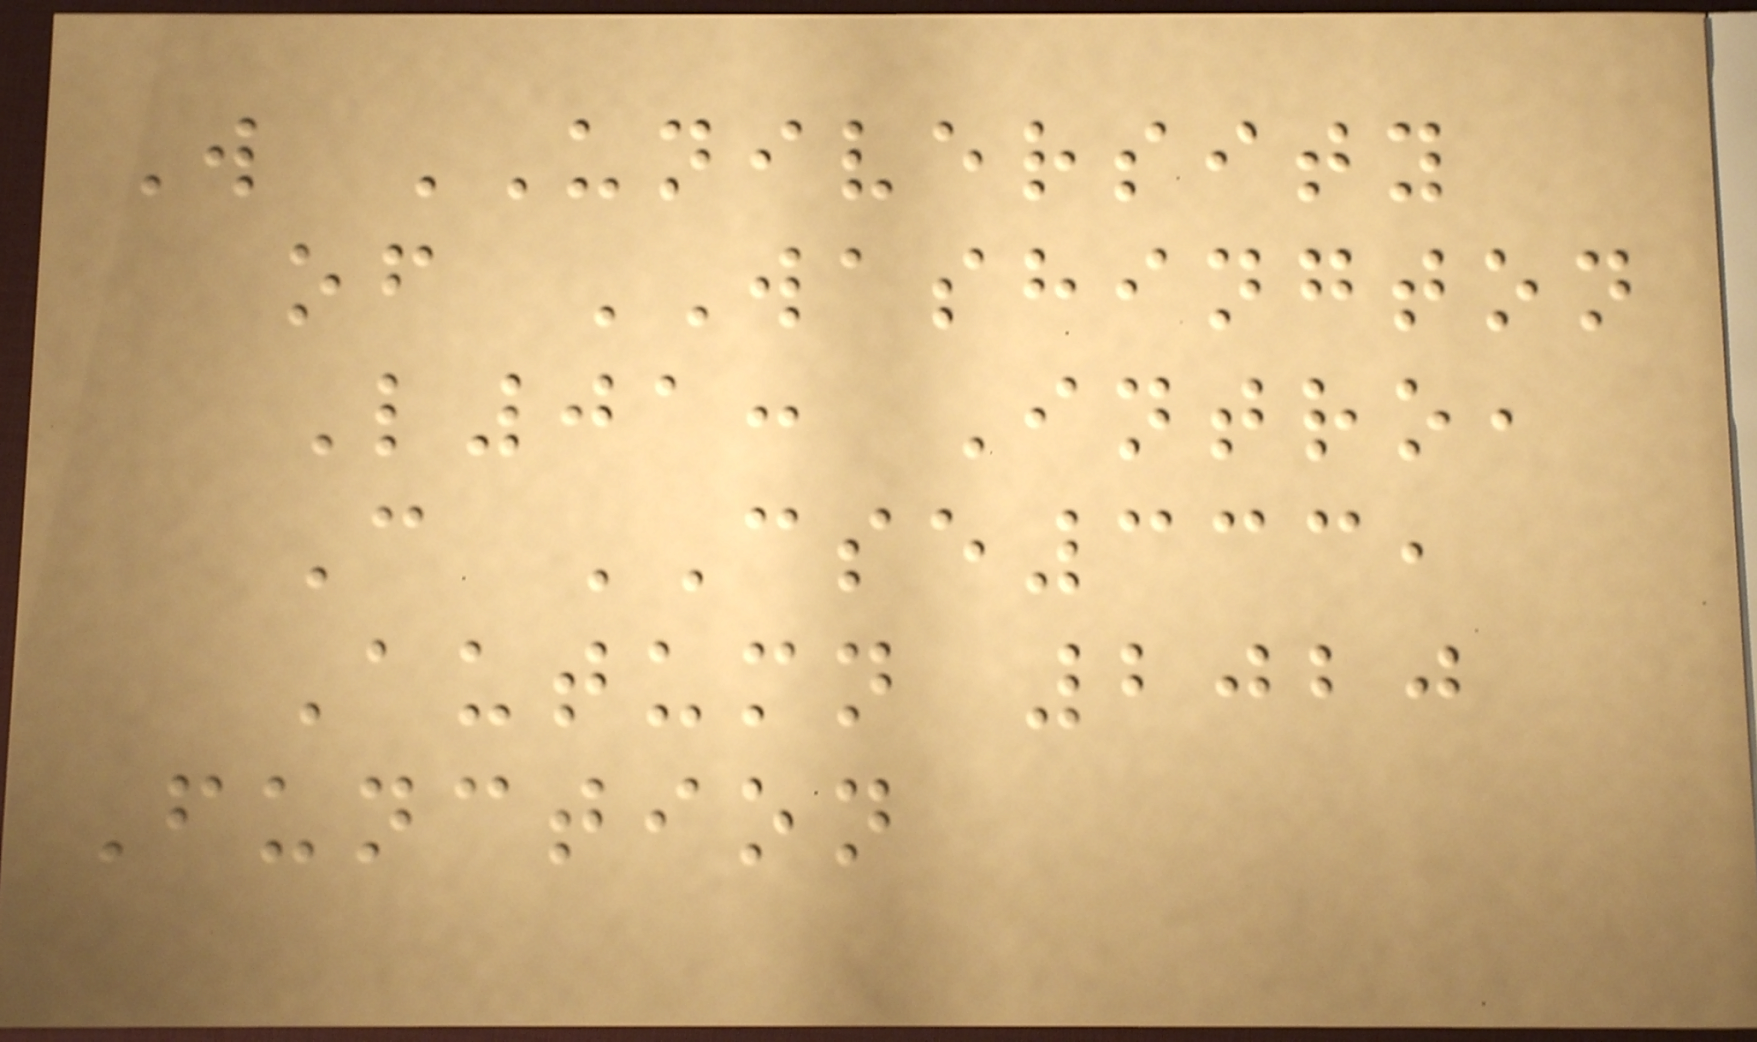W UNIVERSITY
of WASHINGTON
L01: Intro,
C CSE333,
Autumn 2020
Function
